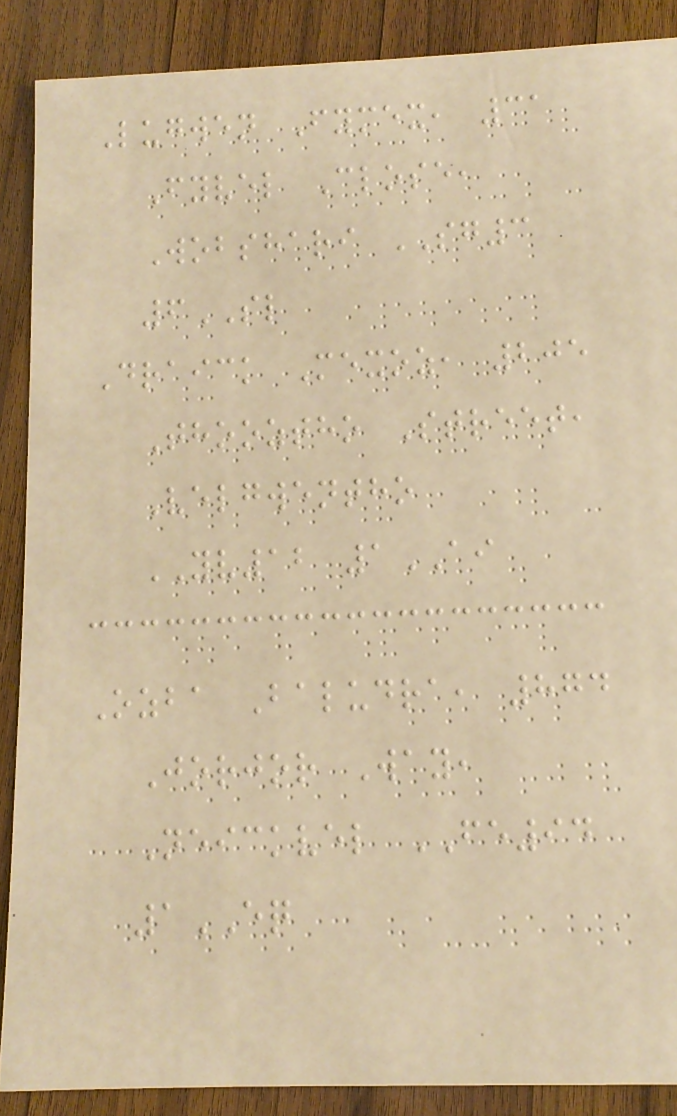Lugwen Fymex, 31
Fyvel Close,
Wobshari SG3
6SL
Draick Mexoz, 205
Thooztho Street,
Velgwentho
YV12 1AI
Ozba Baludra, 874
Jorjor Way,
Neickvel FE94
1EQ
